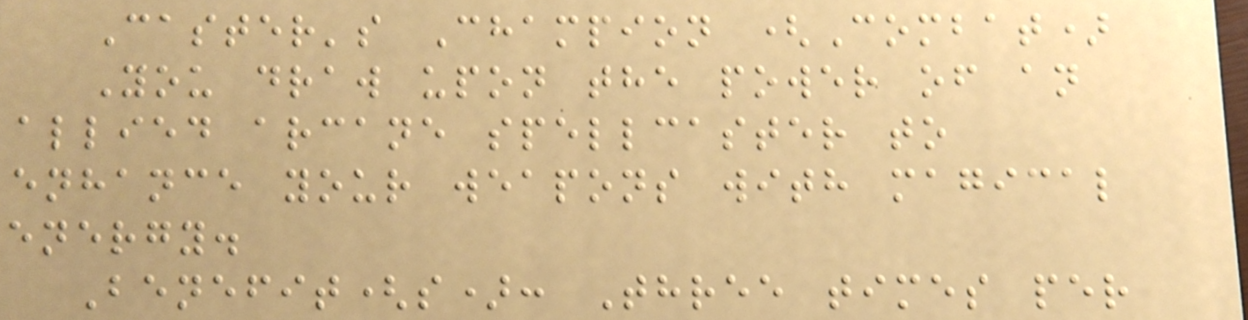Caster's Champion (Combat)
You draw upon the power of an
allied arcane spellcaster to
enhance your weapons with magical
energy.
Benefit(s): Three times per
